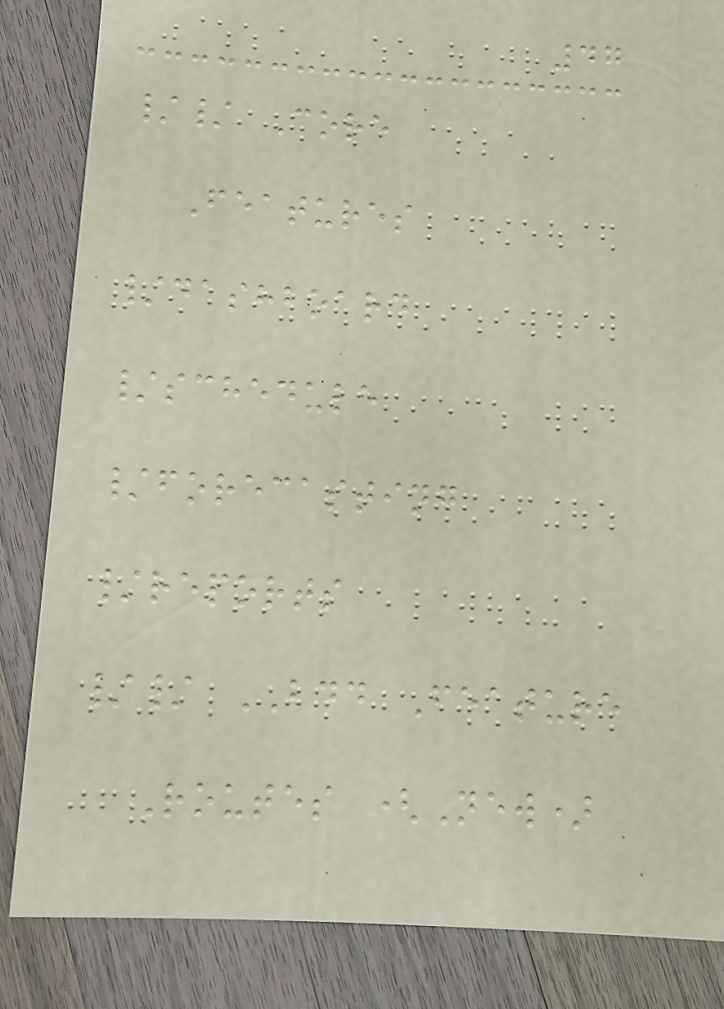47
// Core
Features
/dashboard
/schedule
/forecasting
/reports
// BDD Feature
Routes (New)
